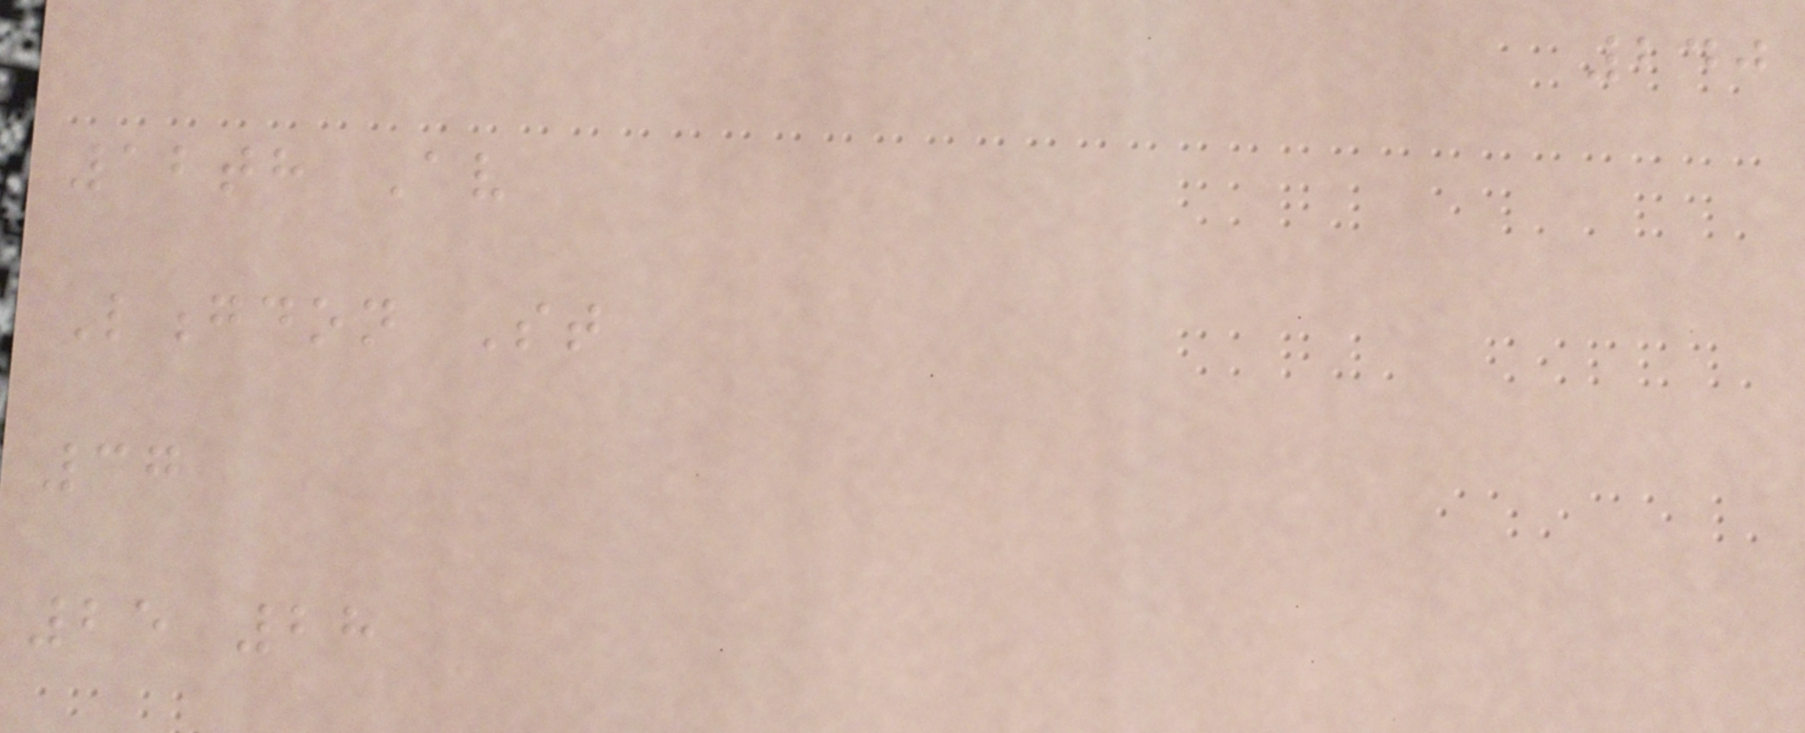240
12th Av
Longdon St
37
25 28
